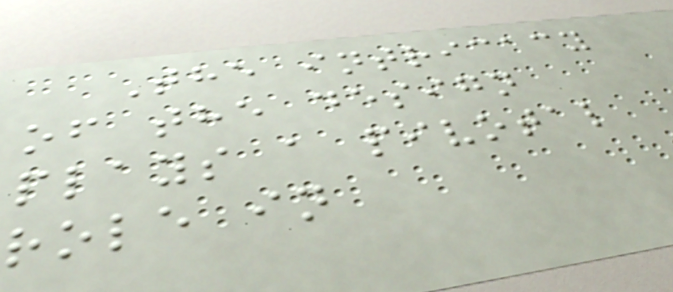The intricacy
of the design
plays a pivotal
role in
